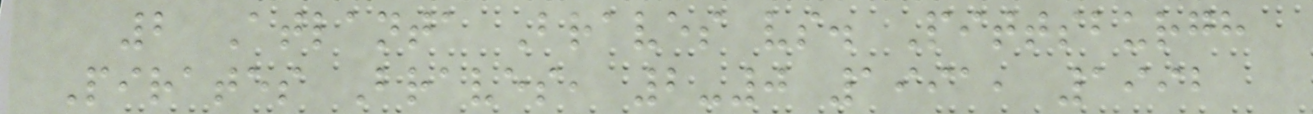2 Atlanta Braves vs. Pittsburgh
Pirates Braves, 2-0 1991, 1992
